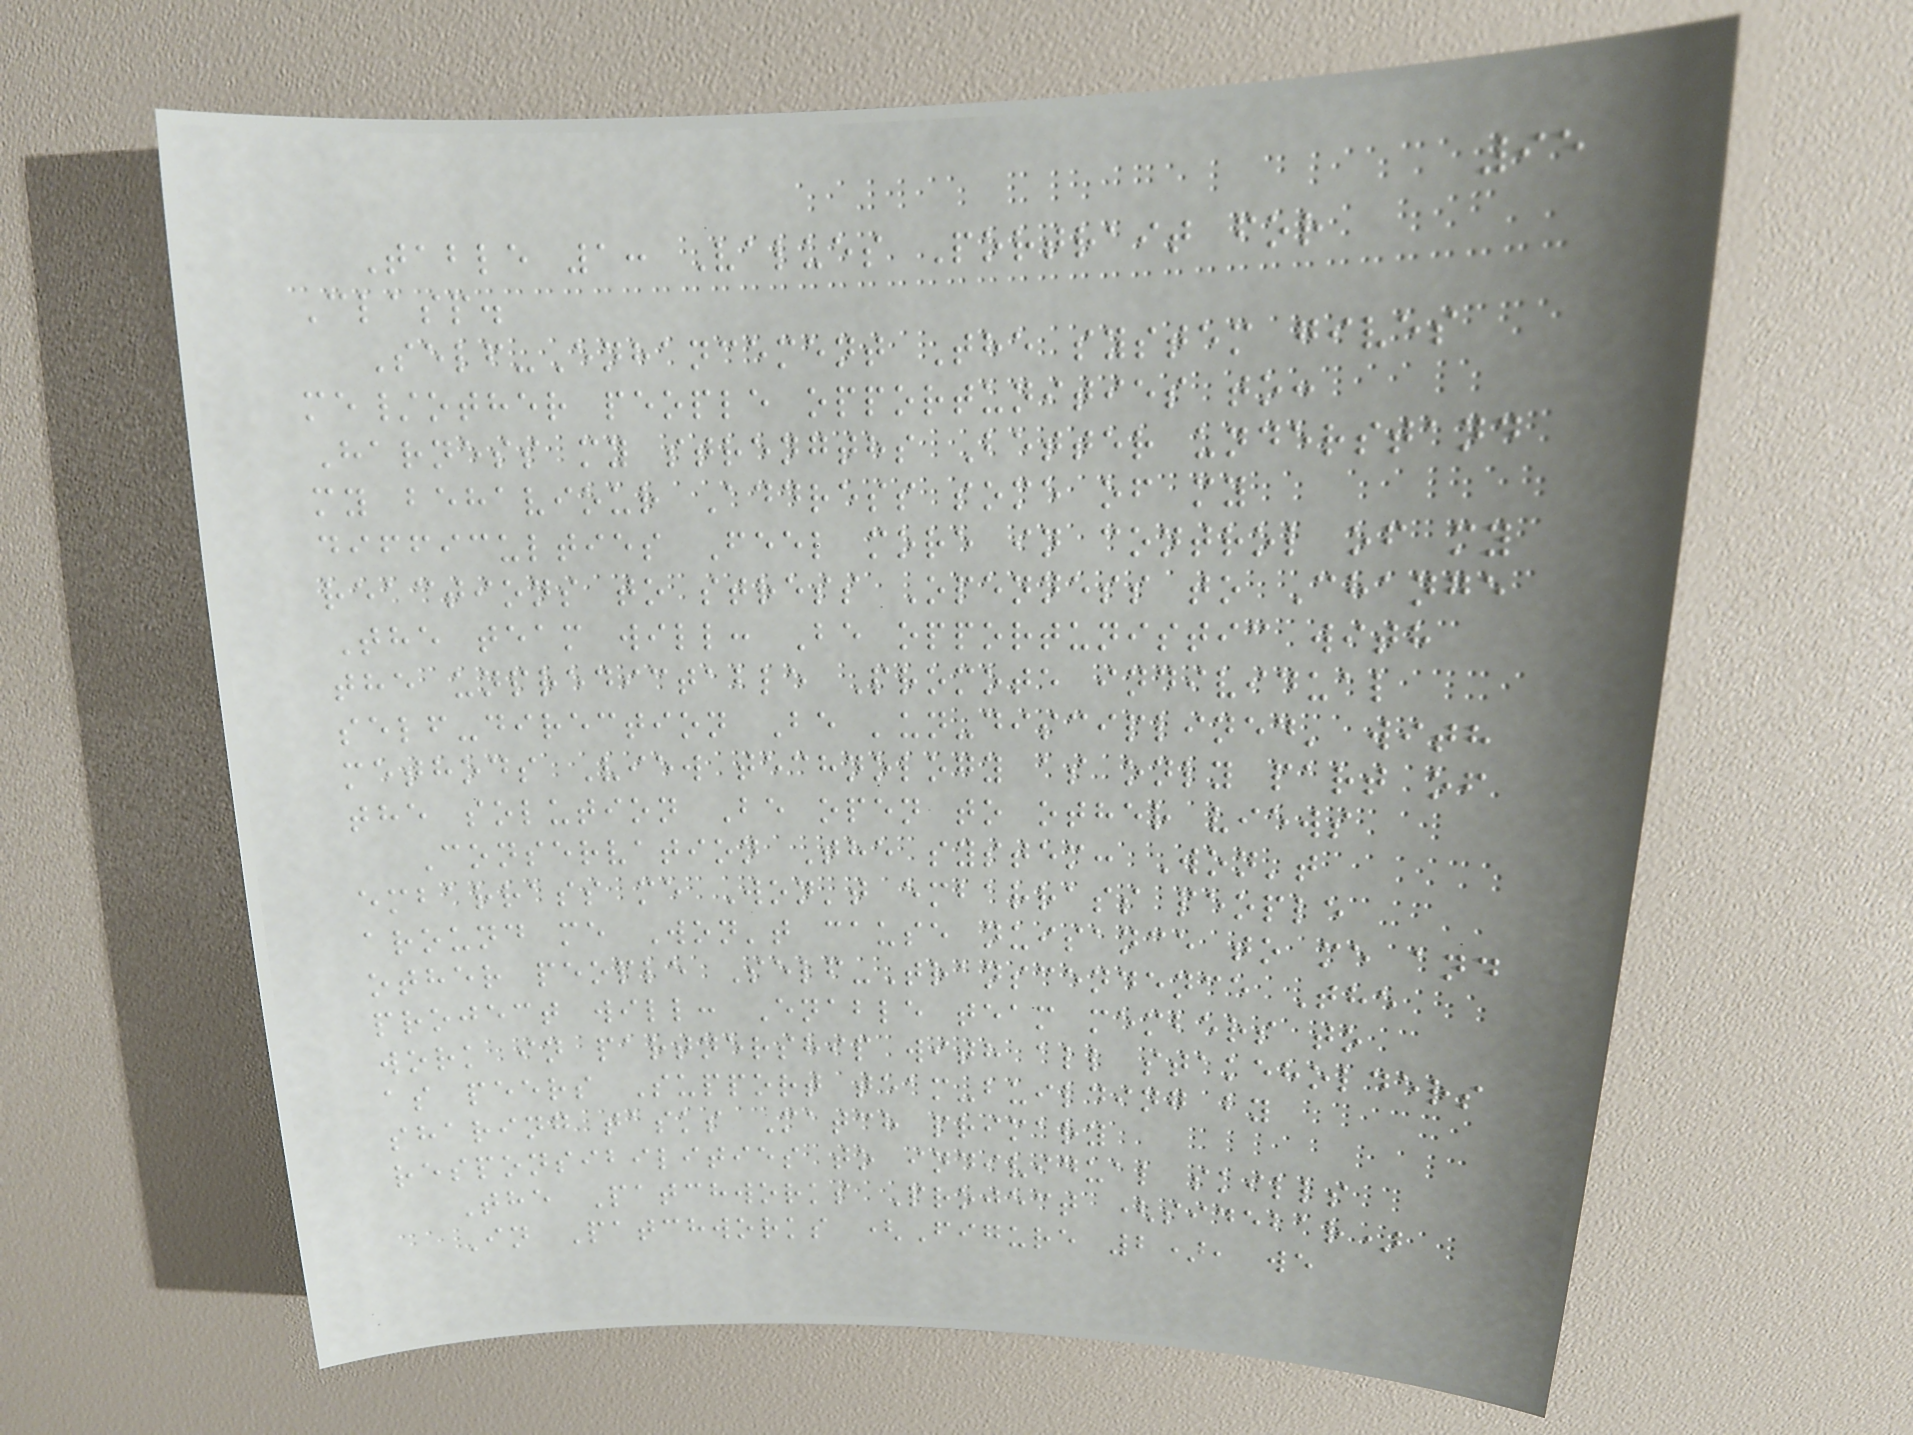95
Table 1: Values Portrait for
Clasp.
Self-Enhancement The system gives
me/other people opportunities to:
Harness my strengths Better understand
my behaviour Address some of my
difficulties Feel more in control of my
reactions to stress Openness to Change
The team will: Be opportunistic with
the unpredictable Promote individual
self-direction Be 'un-disciplined' with
methods View technology as only part of
the solution Be open to other views
Conservation The system: Won't
embarrass me Won't embarrass people
around me Won't cause nuisance to me and
other people Self-Transcendence The
project will: Enable team members to
work in partnership with all stakeholders
as peers Support team-building by
sharing tasks Match primary
responsibilities to individual skills
The Patchworks Project (sidebar)
In Patchworks (Figure 2), we
